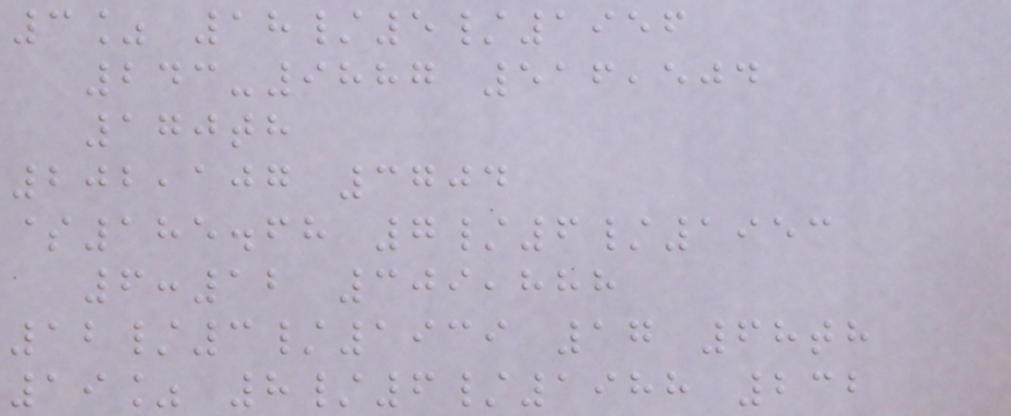3% 18/5/1956
243-9887 516,504
170th
202,107 3704
$185.68 7/6/1953
6:12 309,888
12/3/1939 17 68th
19% 8/6/1988 232
